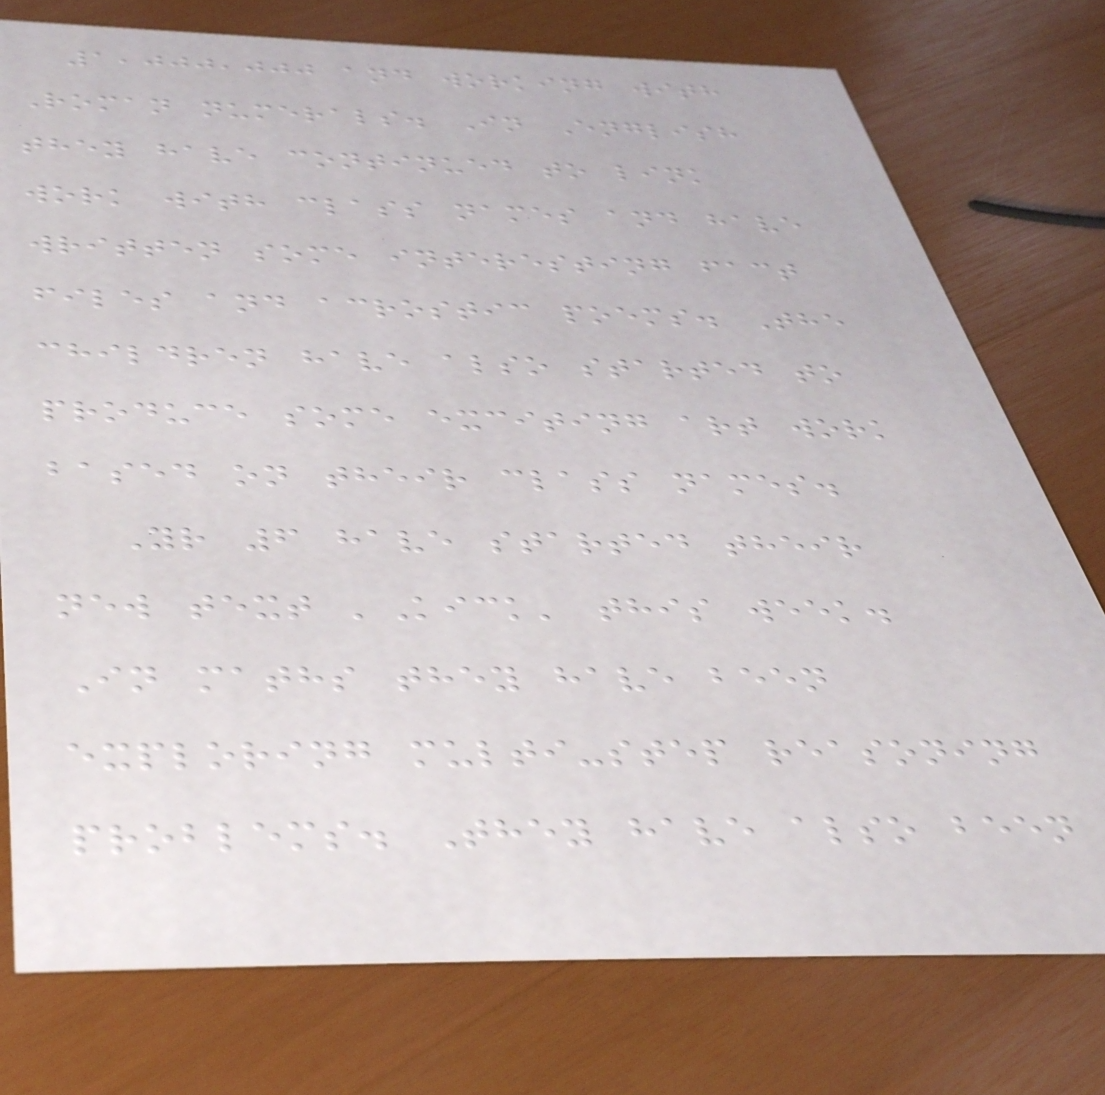1,000,000 and working with
Roman numerals. In English
they have continued to link
work with class names and have
written some interesting fact
files and acrostic poems. The
children have also started to
produce some exciting art work
based on their class names.
Yr 6 have started their
new text 'Kick' this week.
In maths they have been
exploring multi-step reasoning
problems. They have also been
